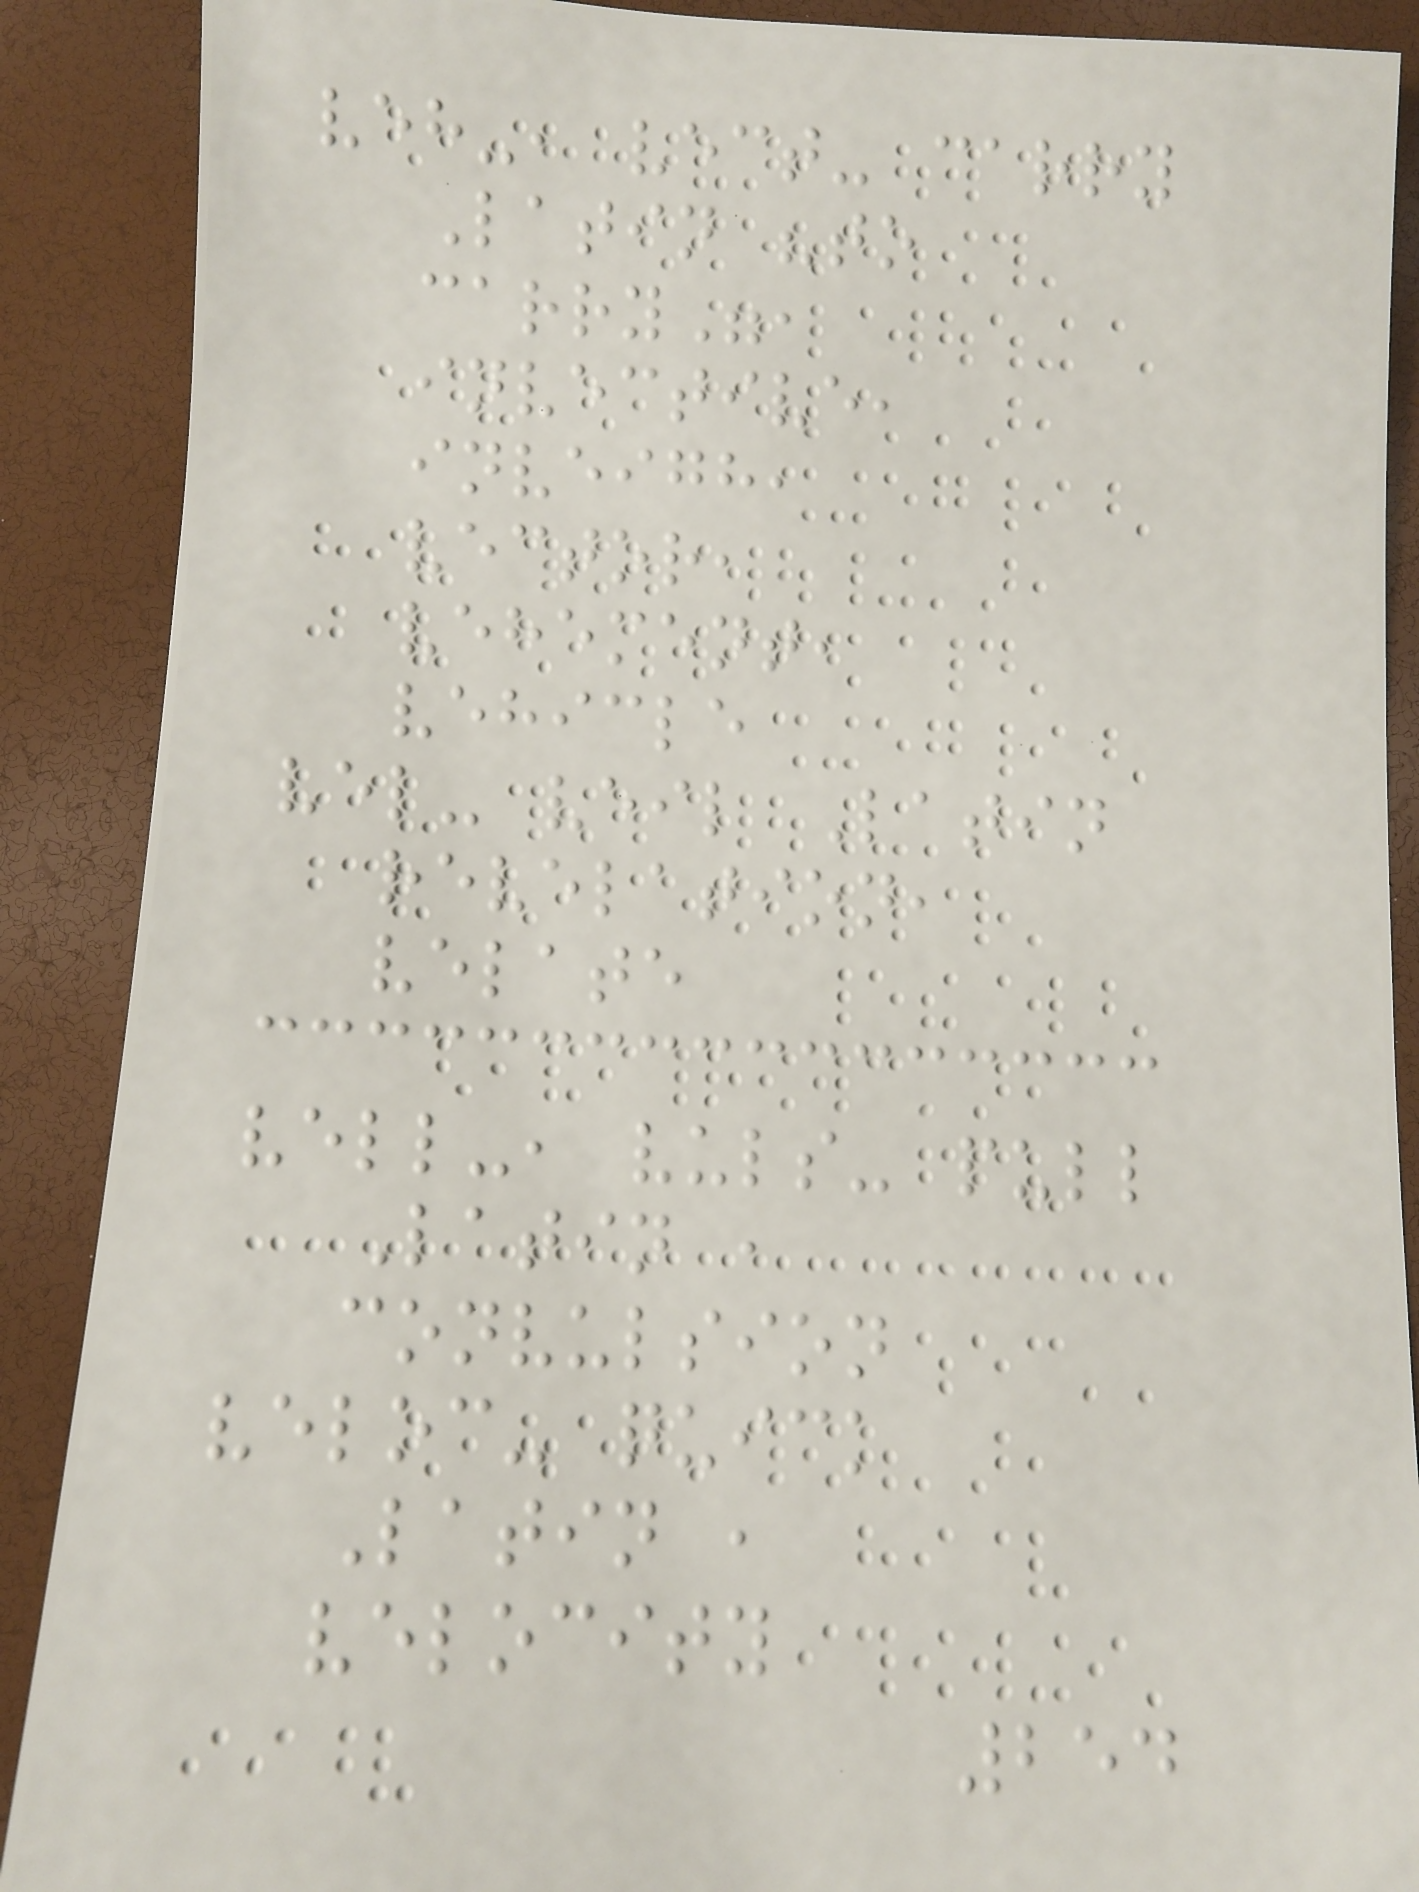veh-, vect- carry
Latin "to
carry",
invective,
inveigh,
vector,
vehement,
vehicle
vel- veil Latin
revelation,
velate
vell-, vuls- pull
Latin ,
convulsion
veloc- quick
Latin ,
velocity
254
